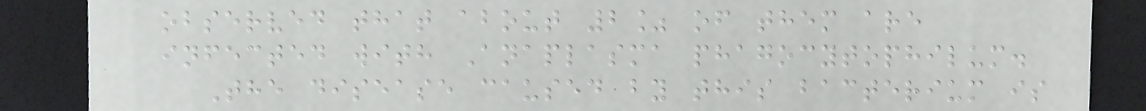observed that about 2% of them are
infected with Anaplasma phagocytophilum.
The disease caused by this bacterium is
